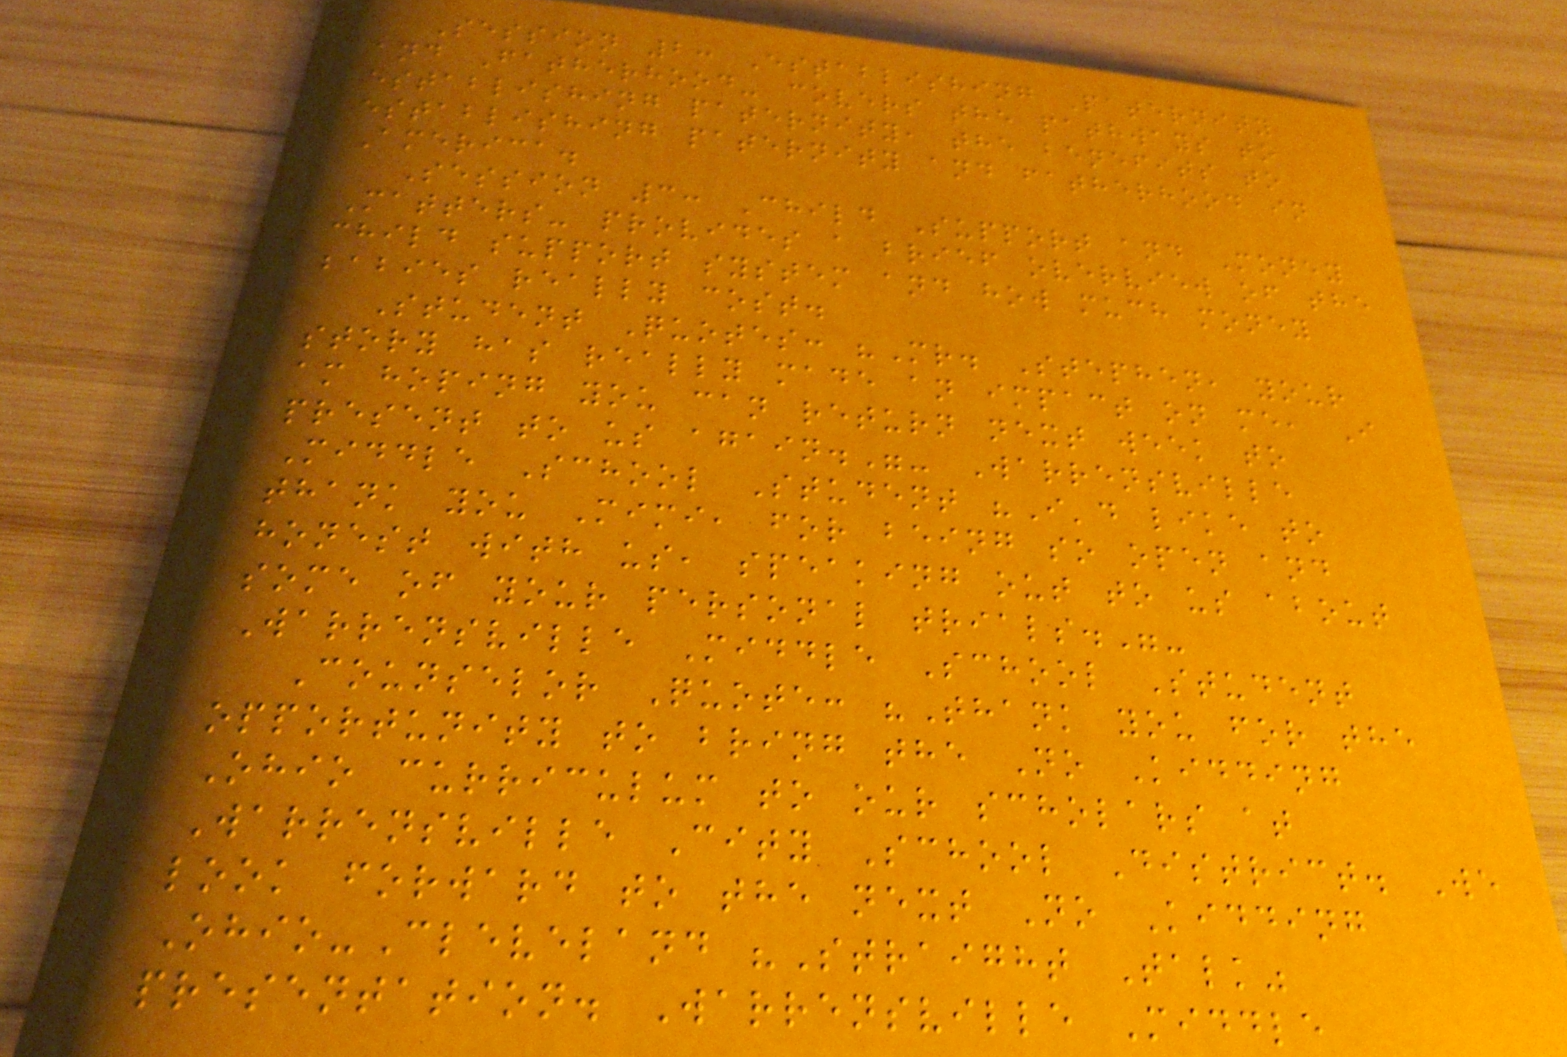Session 2: Establishing Paternity
and Fatherhood- covers the pathways to
establishing paternity, the benefits to
establishing paternity and fatherhood in
America.
Session 3: Child Support and Money
Matters- provides a brief overview of the
child support system and how much money
babies really cost.
Student Quotes: "Mr. Stephen, your
story has really made an impact on me, I
am hoping you can return next week to
present to us again."- Warrensville
Middle School Student "I'd like to
thank you Mimi, for being so open and
honest with us, speaking out to us about
some of your personal trials."-
Warrensville Middle School Student
Counselor Quote: "Thank you for the
opportunity to bring the No Kidding
Ohio curriculum to our scholars at
Warrensville City School District. We
look forward to the next No Kidding
Ohio-Cleveland "Straight Talk"
presentation. Warrensville Middle
